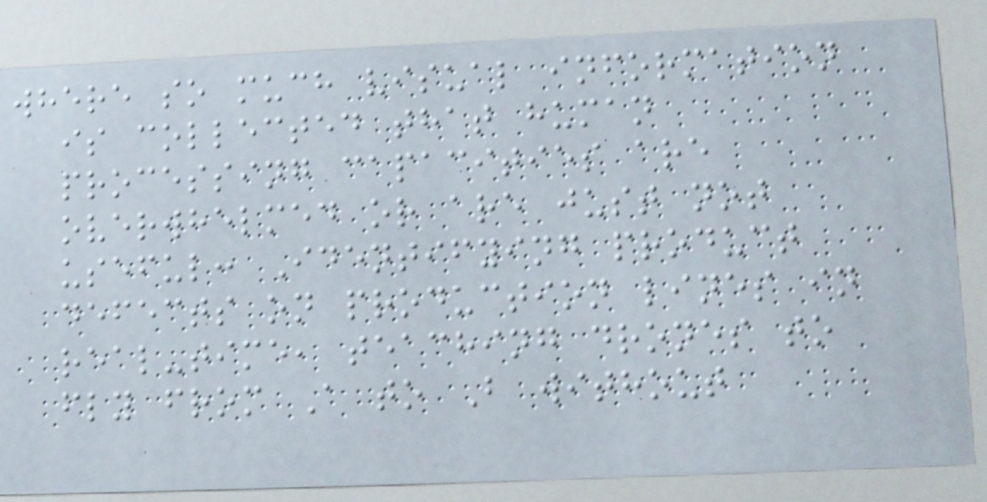where so much visual information
is collected that human
processing capacities are
overwhelmed or are just not
useful: Identifying product
defects on production lines in
real-time, teaching drones to
fly from A to B without
